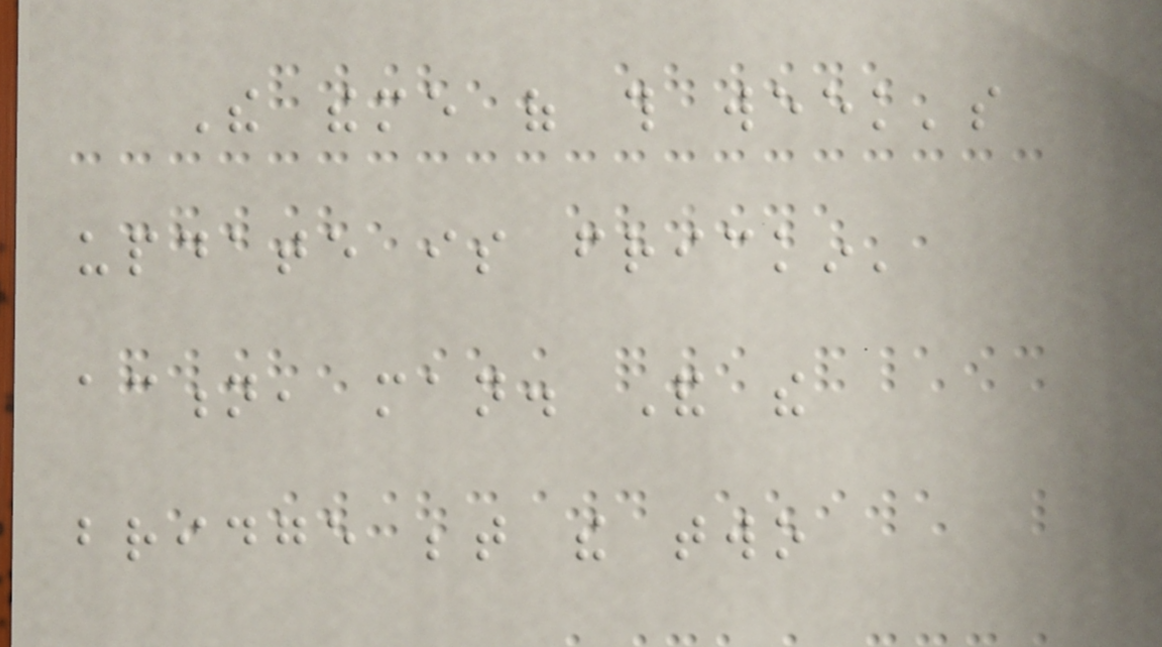The theme of this week's
update is frickin'
action, man. And the
bridge between the two
